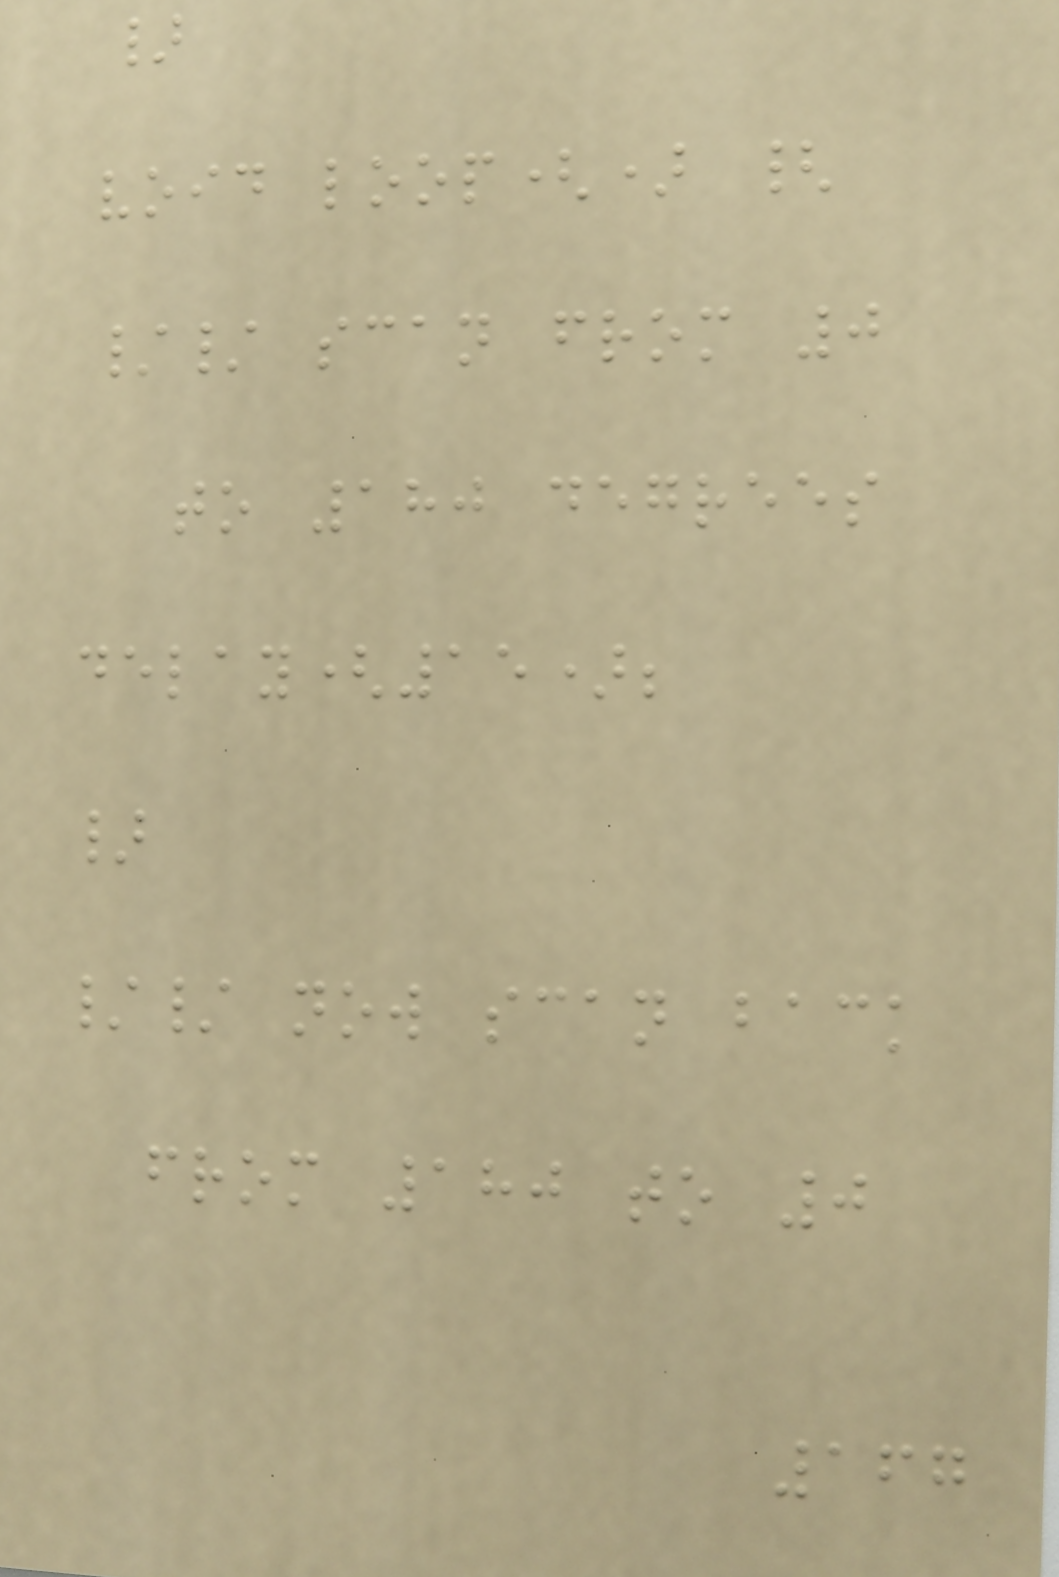}
void loop() {
// scan from 0
to 180 degrees
delay(15);
}
// now scan back
from 180 to 0
167
